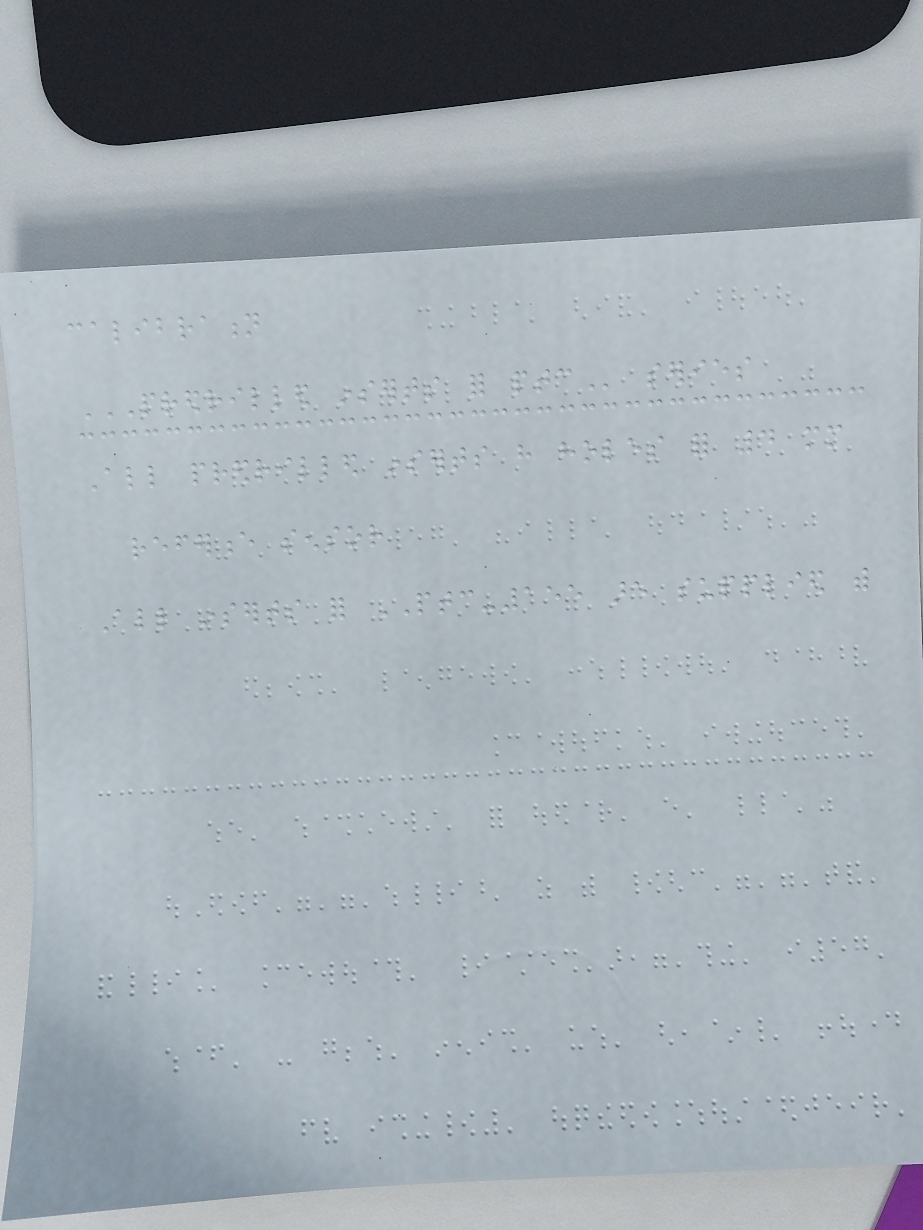calibration
PREDRILLED INSERTS FOR PTC series
All predrilled inserts have holes for 4 mm
reference sensor
All inserts for PTC-155 are supplied with
